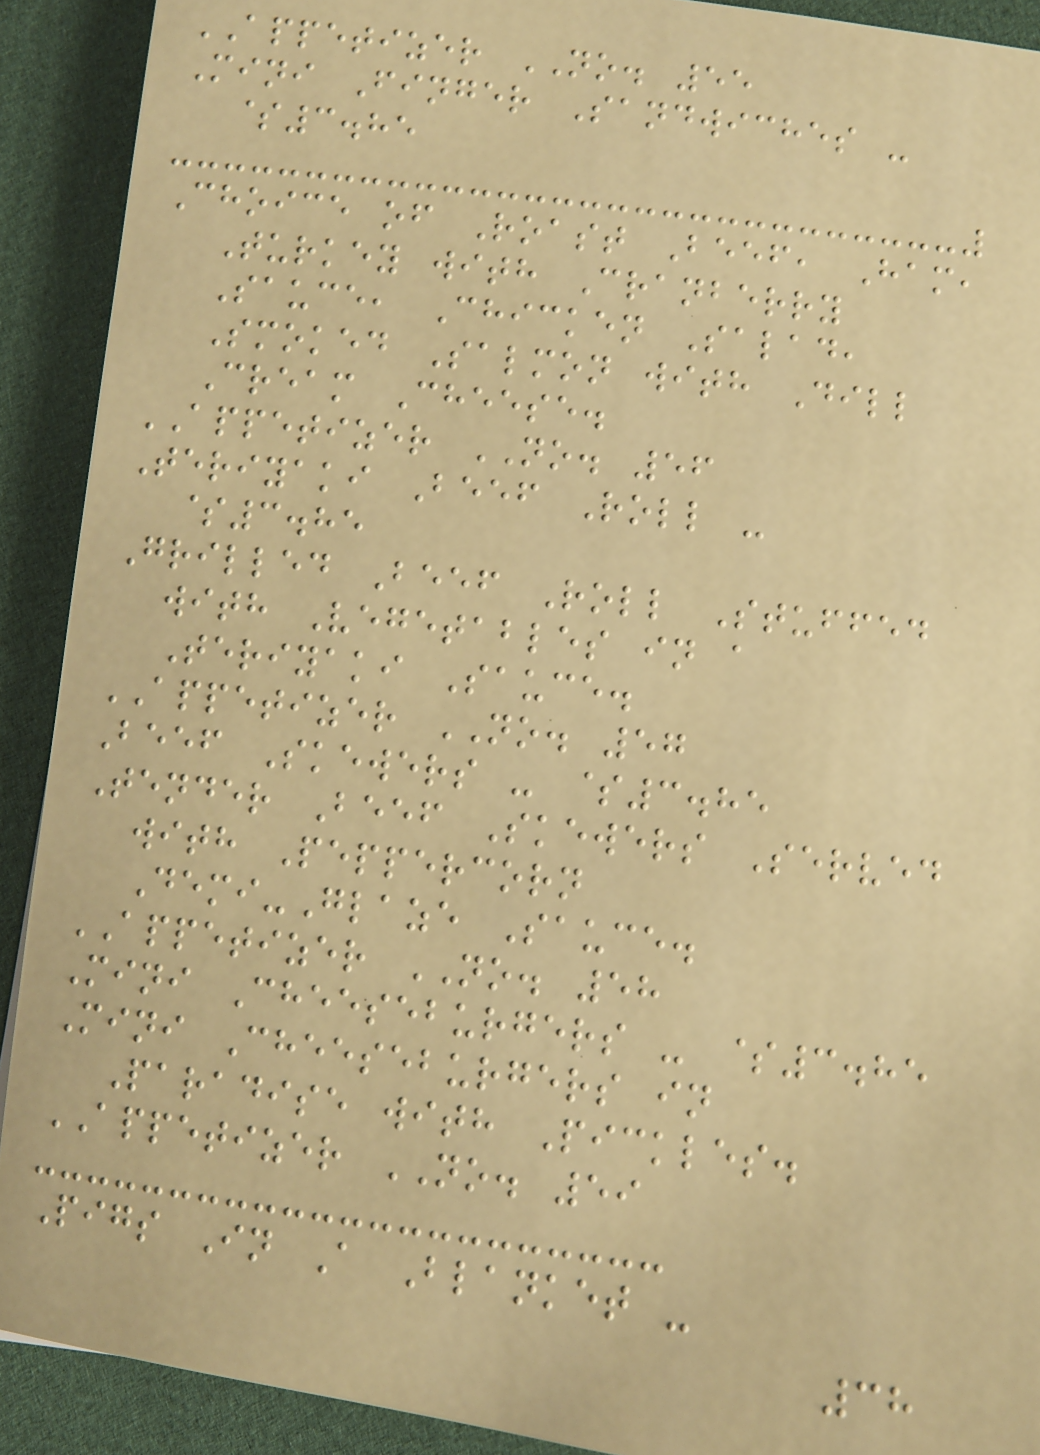APPETIZER NO. 55
Mini Finger Sandwiches -
$3.85
Choice of Roast Beef, Ham,
Turkey with Cranberry
Sauce, Chicken Salad,
Smoked Salmon with Dill
Cream Cheese.
APPETIZER NO. 56
Teriyaki Beef Roll -
$3.85
Grilled Beef Roll Stuffed
with Vegetables in a
Teriyaki Sauce.
APPETIZER NO. 57
Beef Skewers - $3.85
Tender Beef Skewers Served
with Peppercorn
Demi-Glaze Sauce.
APPETIZER NO. 58
Mini Cheeseburgers - $3.85
Mini Cheeseburgers in
Paradise with Pickles.
APPETIZER NO. 59
Pigs In A Blanket -
38
